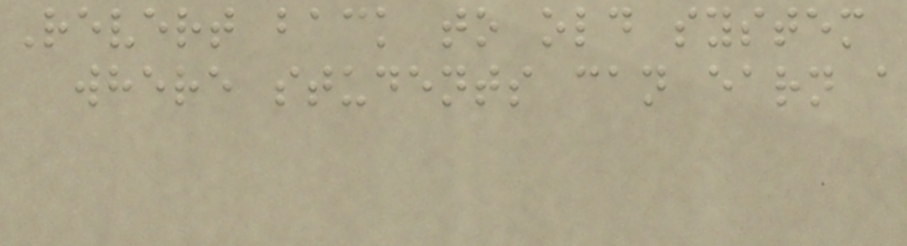Revert back to old system
where students can earn a
